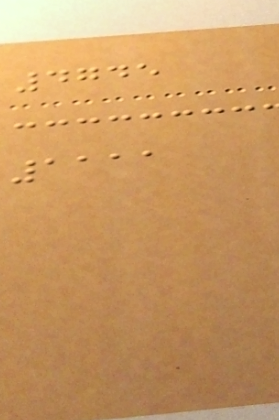4745
1111
